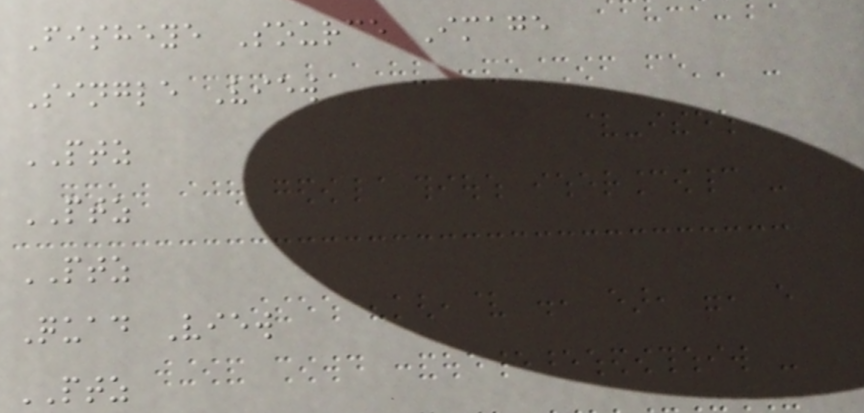Fisheye Source Image
Single View
PTZ
PTZ
PTZ
Quad View
PTZ
